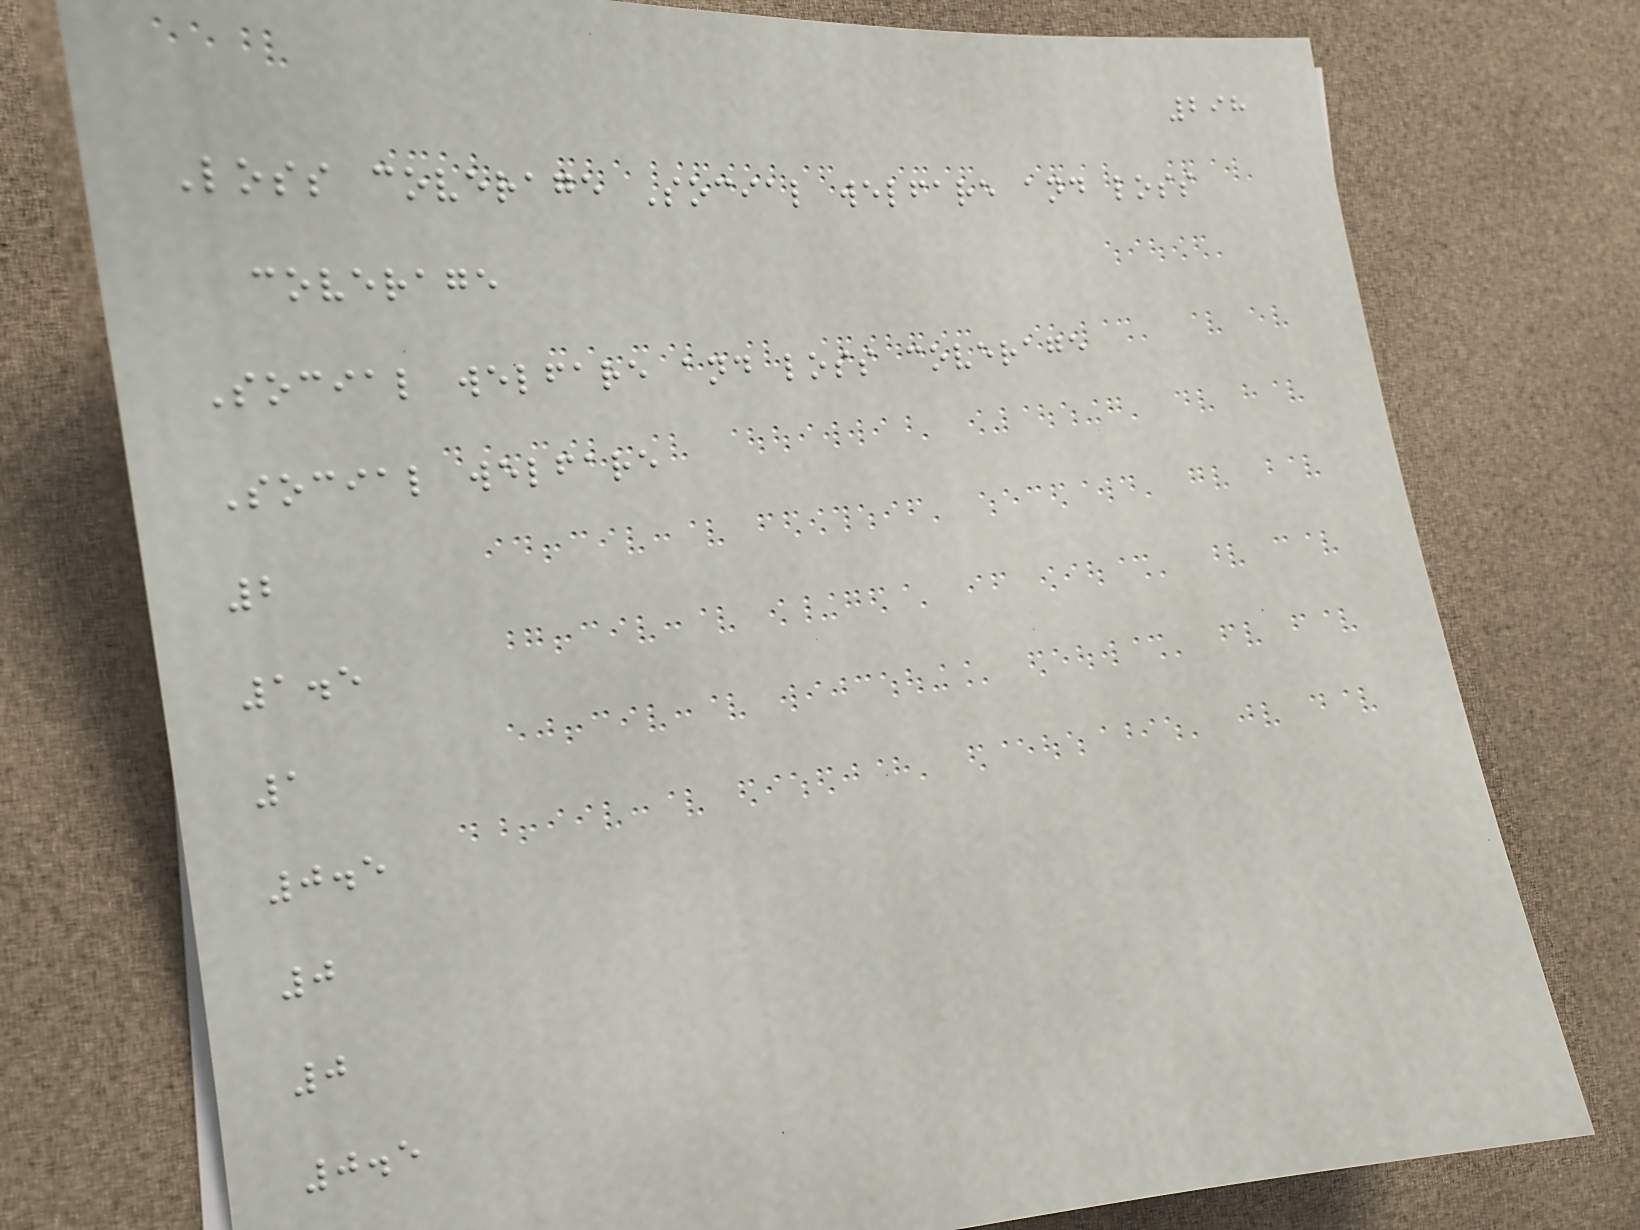298
Loss coverage Social welfare and loss
coverage
Social welfare and loss coverage
Social welfare
2
1.5
1
0.5
0
0
0.5
